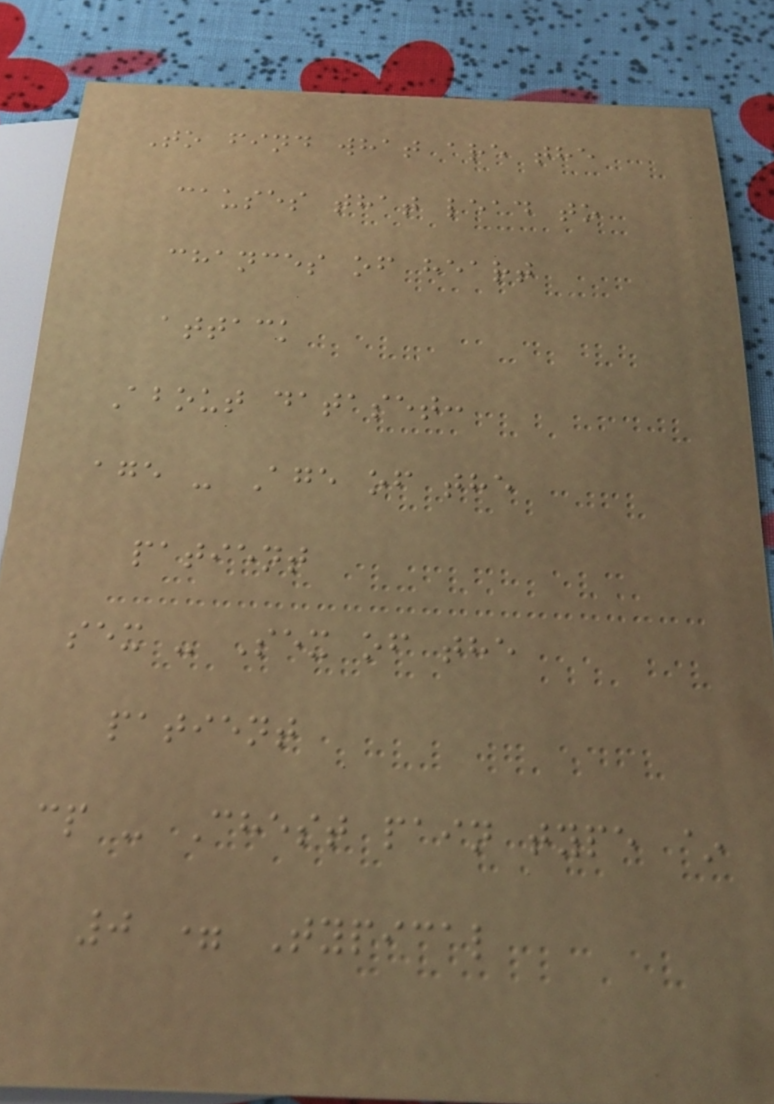To find what are the
causes that lead to
chances of heart
attack
About dataset:
age - Age of the
patient
sex - Sex of the
patient
cp - Chest pain type ~
0 = Typical
